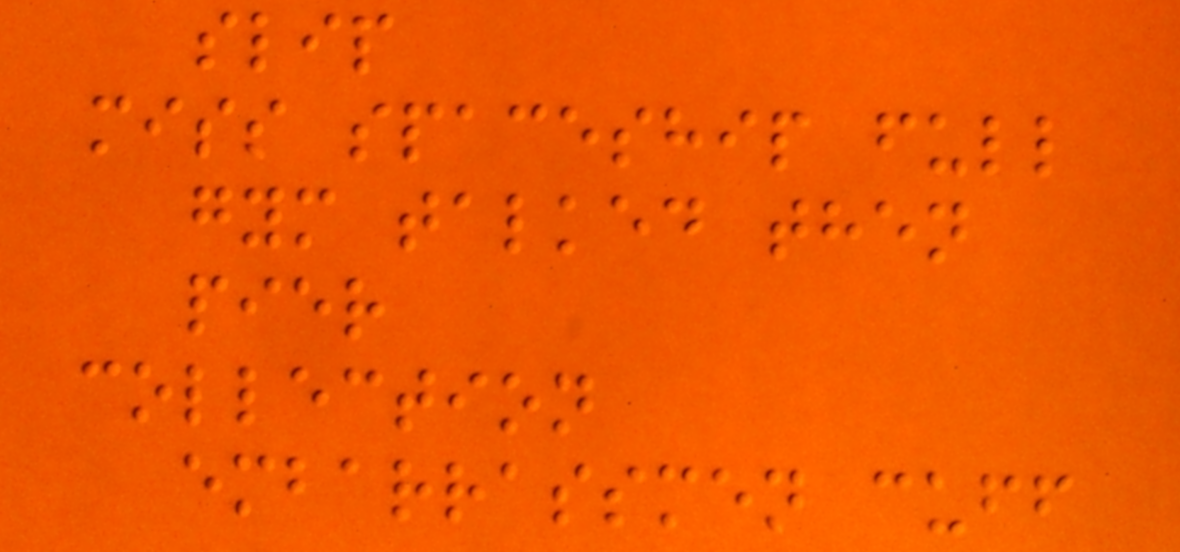slip
miss spaceship full
gym talked then
pier
collection
embarrassmen cuff
